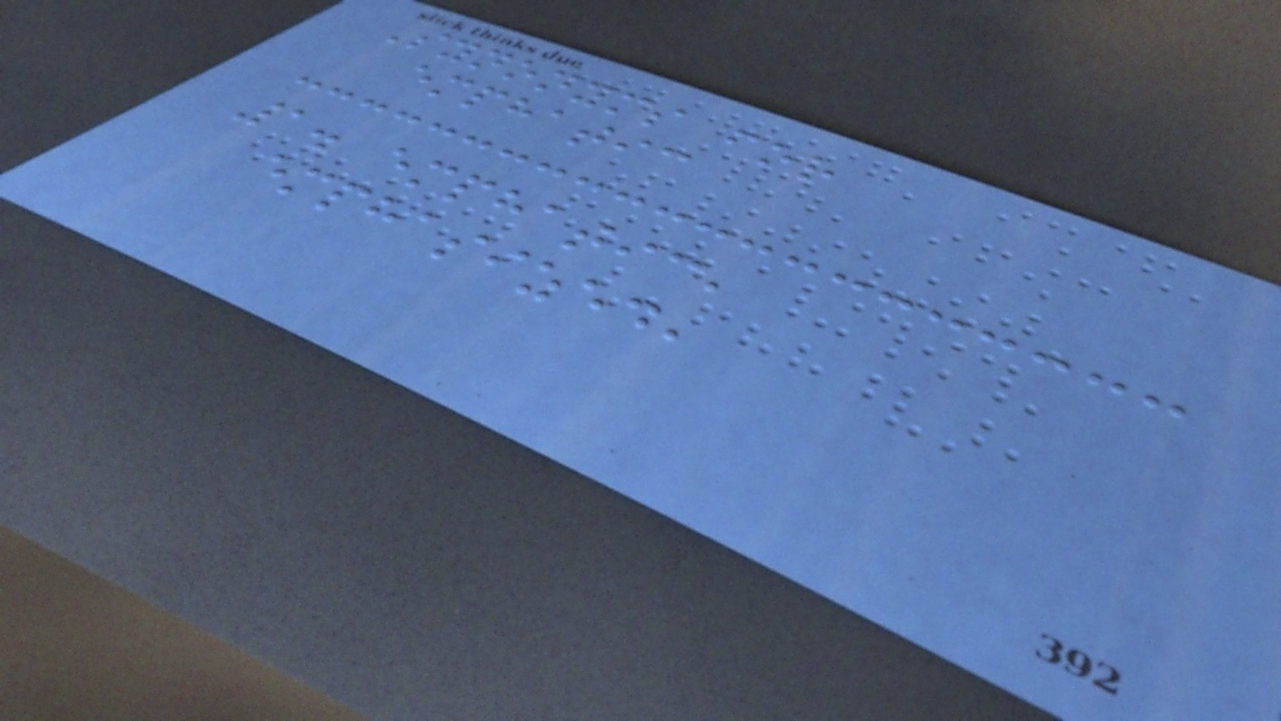Synonyms for
emphatic
1. emphatic,
emphasized,
